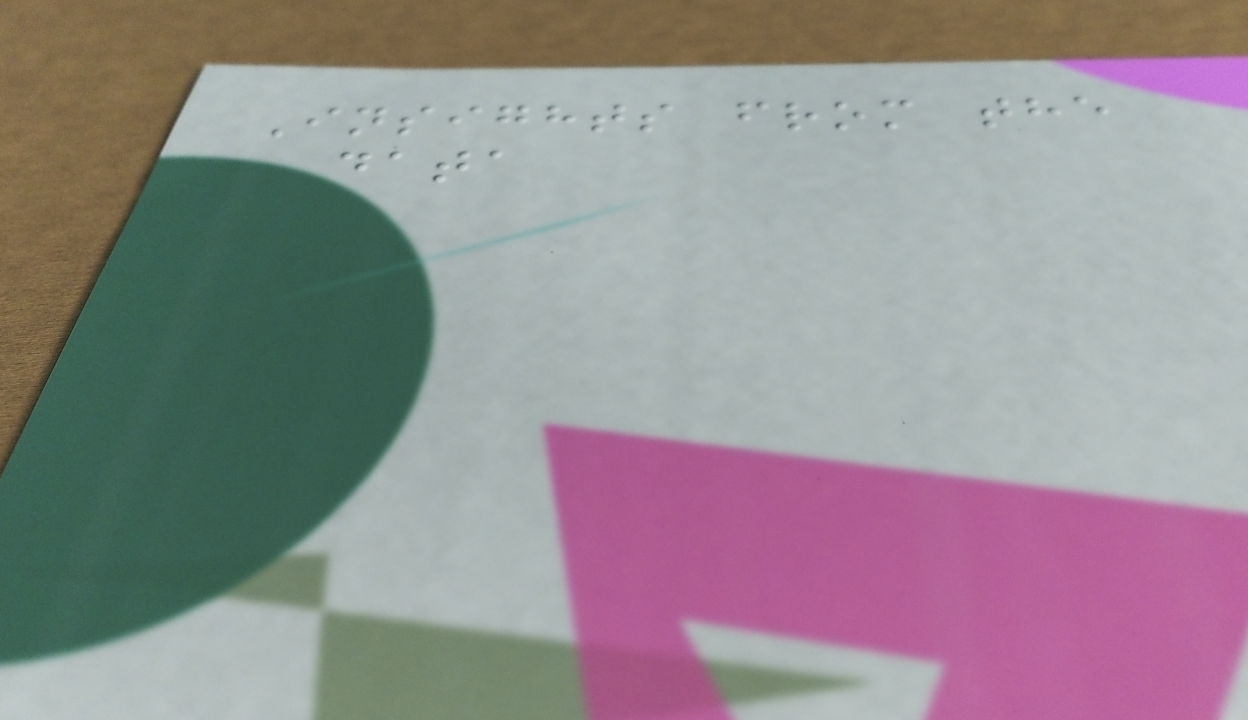Insights from the
data
